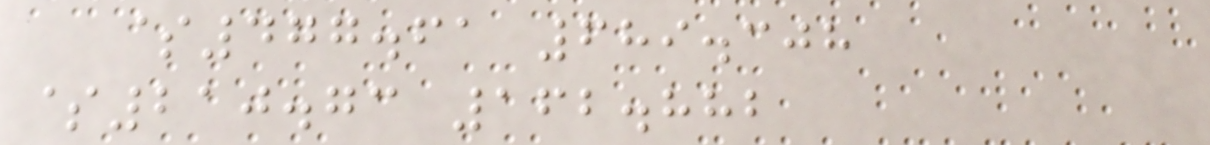$477.61 689.308
$210.73 162.882
